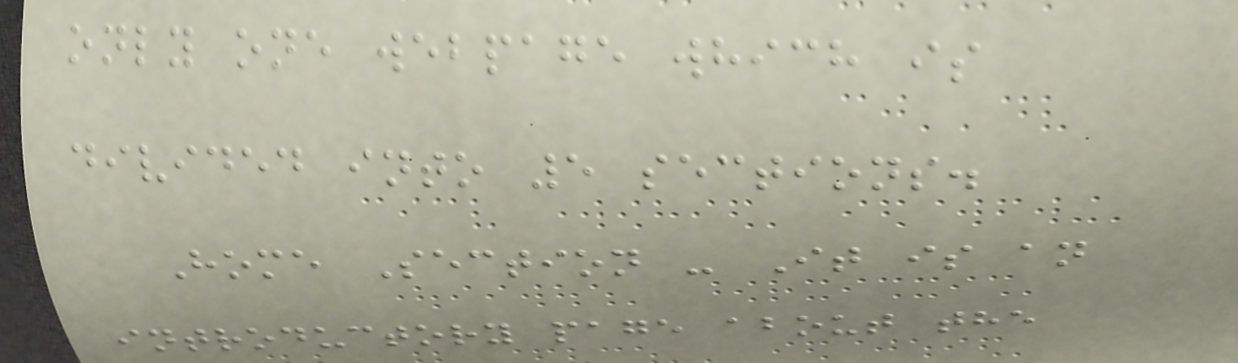only one webpage which is
divided into 5 sections.
Home Section - It is an
introductory page about the
